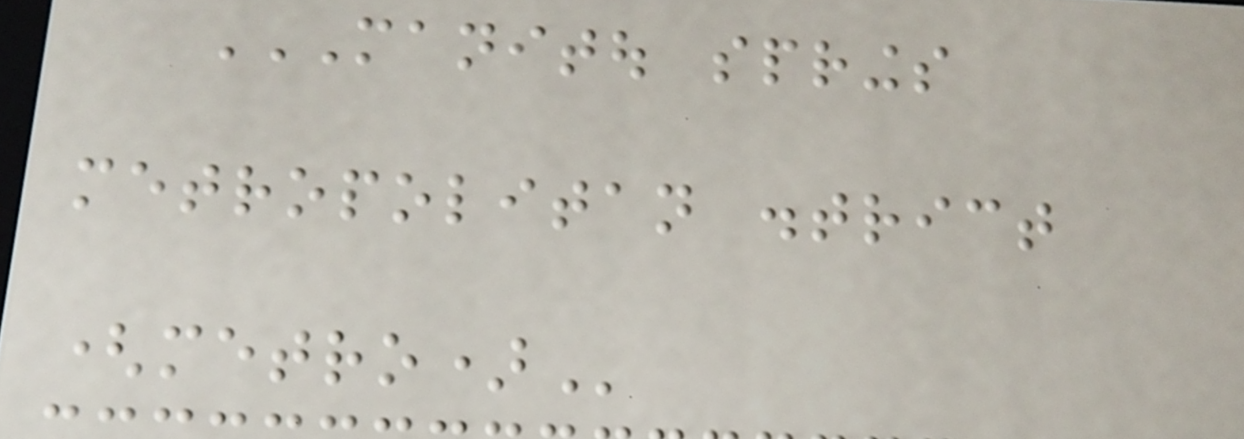MANITOU SPRINGS
METROPOLITAN DISTRICT
(METRO)
